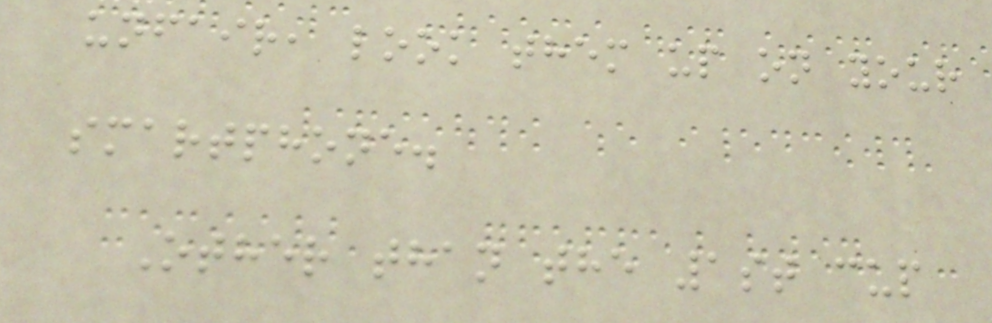unfair, look them up on your
smartphone.
Other than the 1st cup
